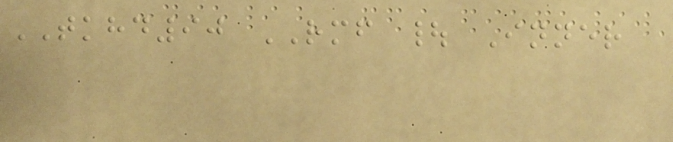TKHD90 RMF | Inner
